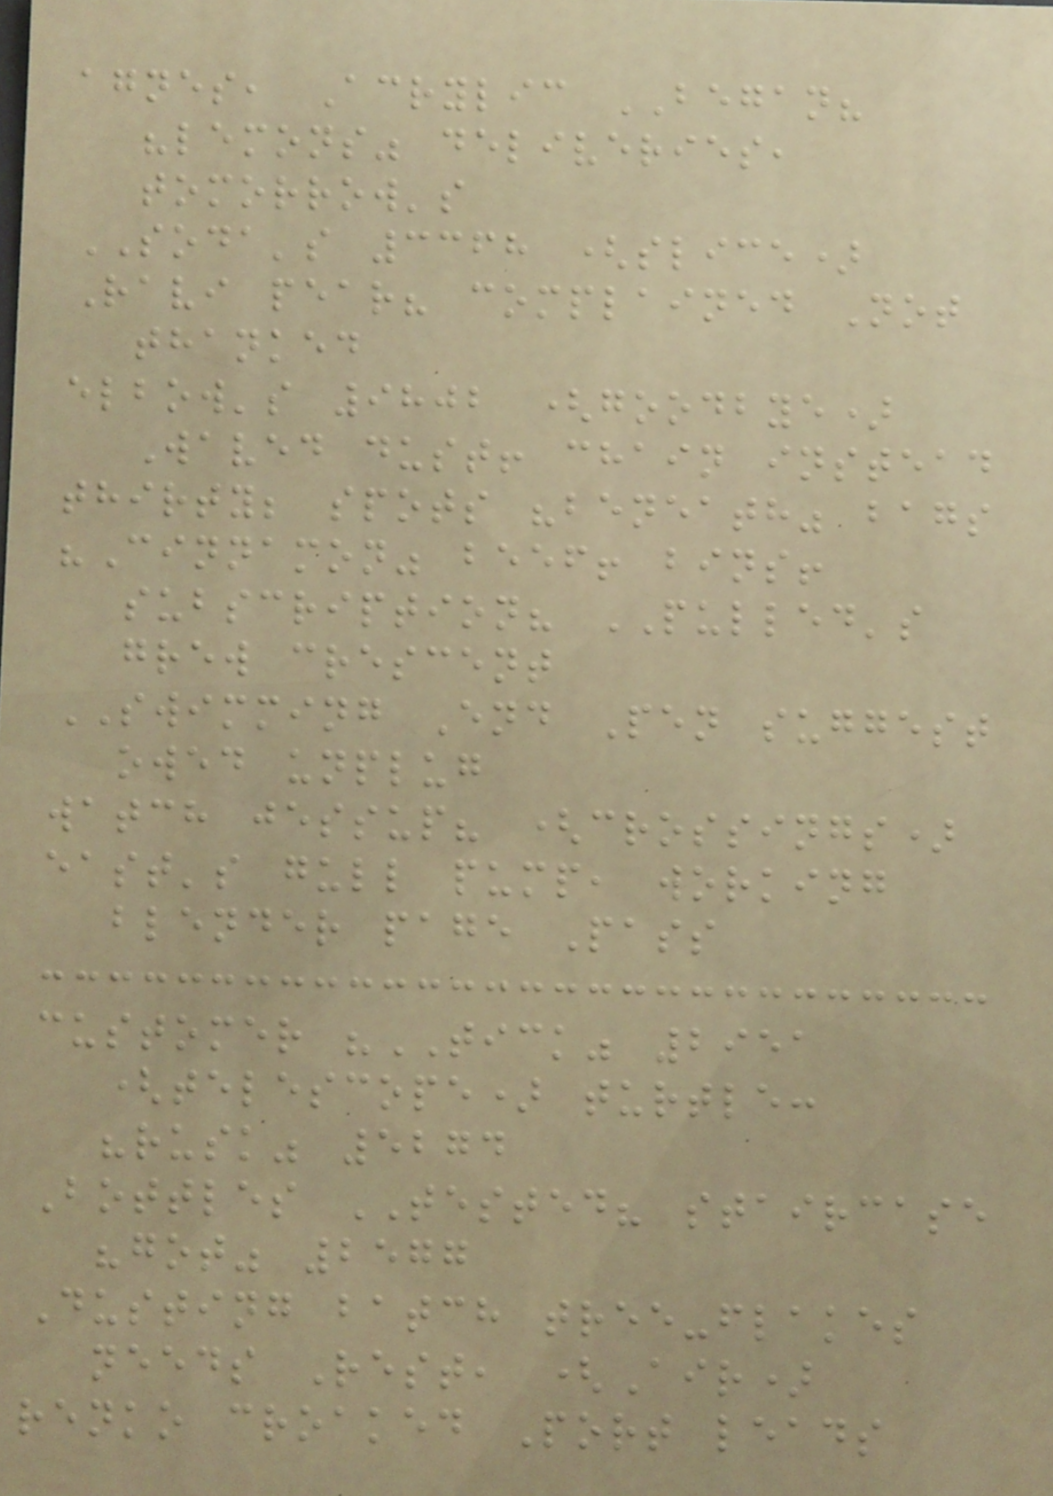agnes, Acrylic BEGAN?
"lemons" deliveries,
tomorrow's
SODA's 3368 (slice)
Ravi pear? complained Not
thanked
elbow's 9802 (goodbye)
Waved dust! chain instead
thirty; spots "beneath" bags
"Cinnamon" beef! bins!
subscription? PULLED's
grew crescent
SWIMMING End Pen suggest
owed unplug
watch jessup? (crossings)
east's gull pump, working
blender page Pass
customer "TICK" 2951
(telescope) turtle:
"rusk" 5274
Bottles TESTED? staircase
"got" 2577
Dusting batch tree-flakes
needs Rest, (Air)
renko croaked Port leads
